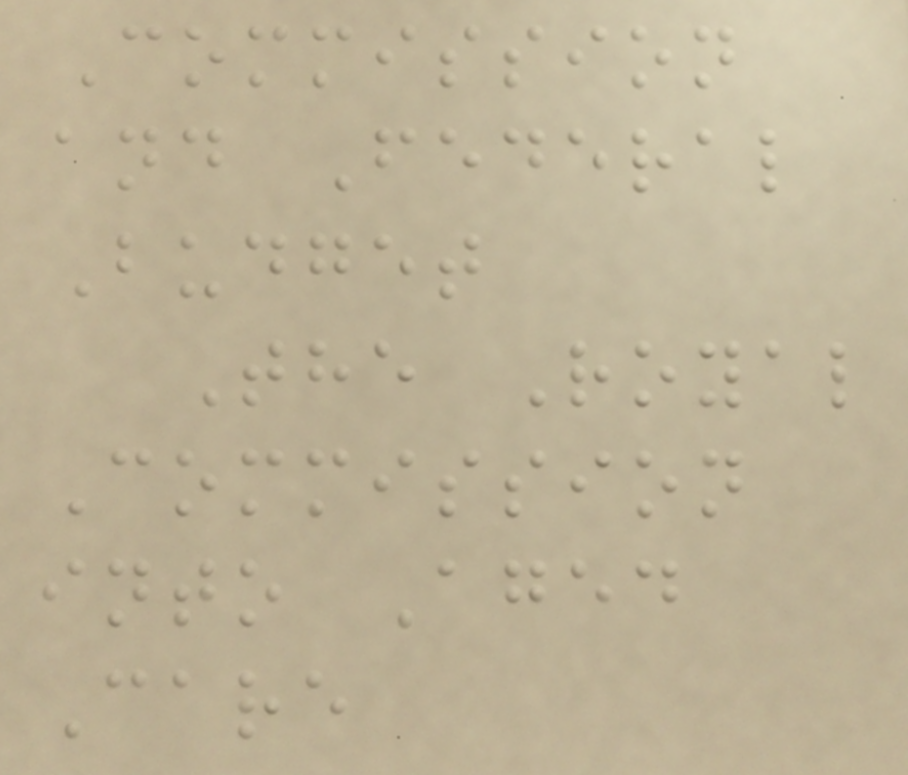Commission
and Federal
Budget
The Royal
Commission
into Aged
Care
